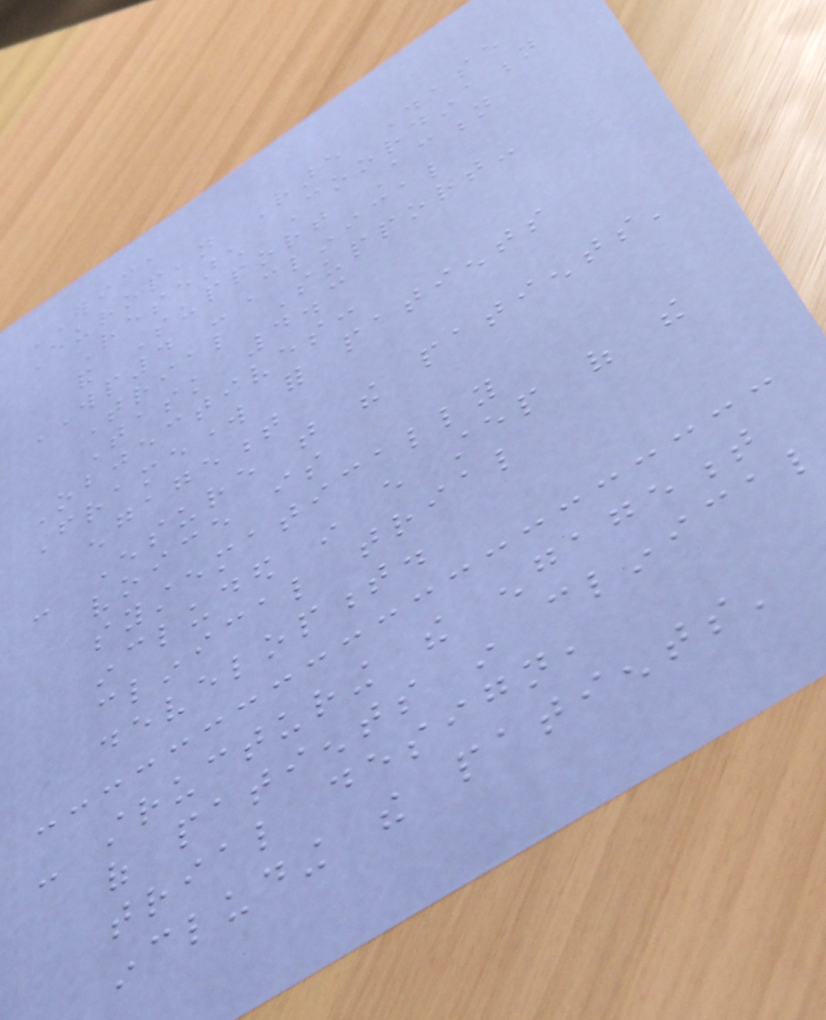ERICA
European Rare Disease
Research Coordination
and Support Action
WP4 -Clinical
Trial Support-
Task 4.3
Objectives:
Framework for patients
engagement
- Ensure that the patients'
voice is
systematically
included in every step of the
clinical trial
development.
- structuring the engagement
of patients in clinical
trial design,
including the patients'
